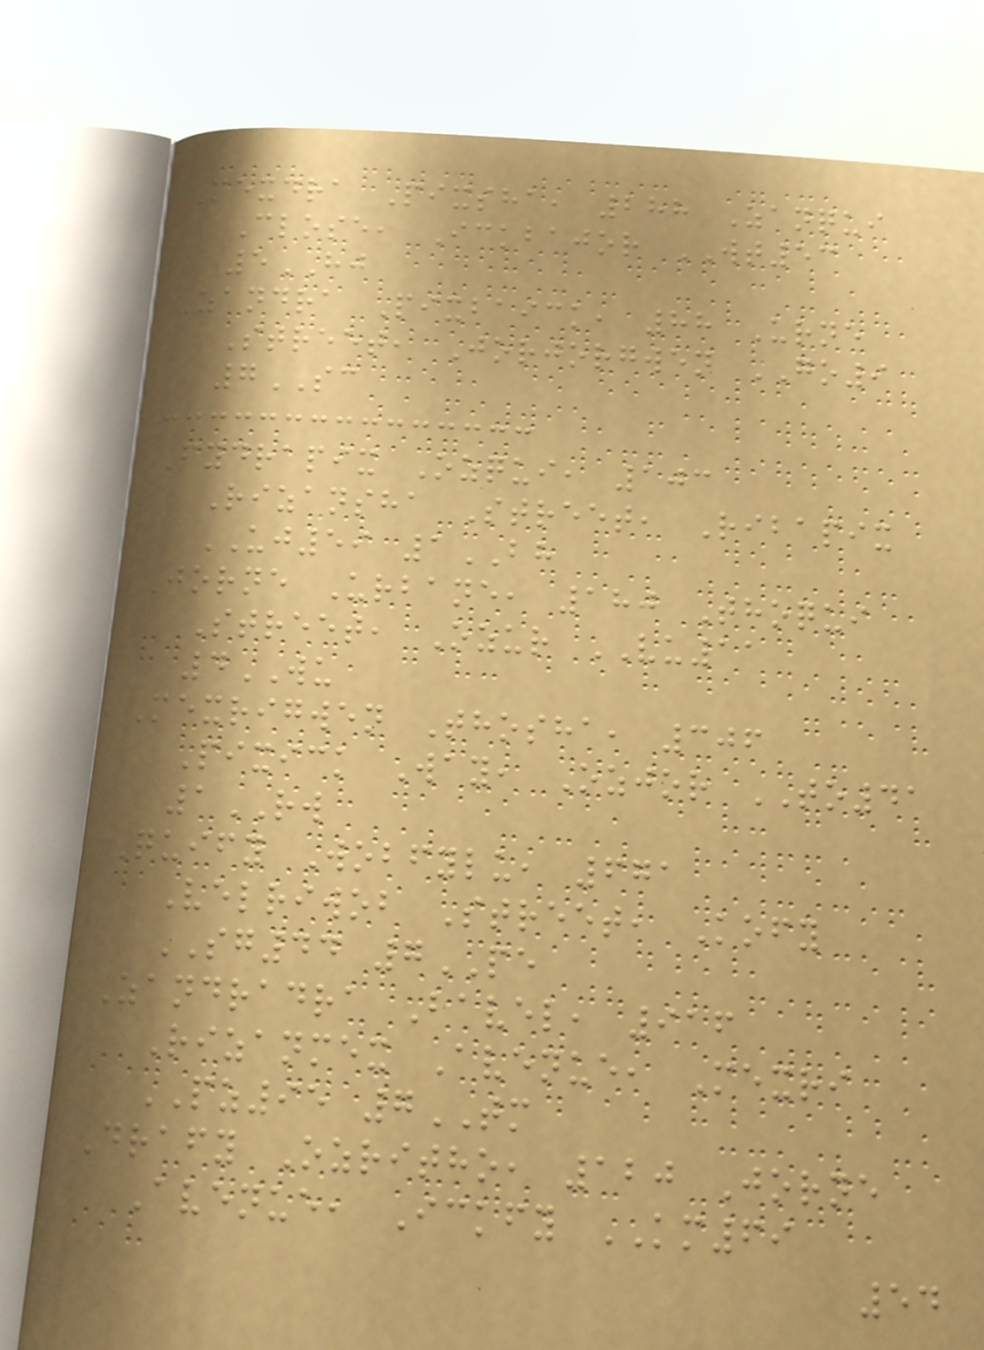Mexdra Pixsha, 288 Zanqui
Close, Ickbajor WT53
5HJ
Zandra Pixbaick, 88 Urne
Street, Jorjorgwen GO9
7SC
Fydrapix Ozqui, 103
Rizansha Street, Ribapix
UJ59 1BH
Jorne Urbane, 180 Thoqui
Street, Ozur VU11
4WU
Mexrigwen Thosha, 306
Pixick Way, Ozjor TO41
1RW
Quify Wobfylu, 671
Velriwob Street, Kofy
SG44 7PE
Zandradra Bavel, 916
Rizanmex Avenue, Mexri
PZ95 7TM
Drafy Ozritho, 120 Jorne
Avenue, Ickfy KM69
54
